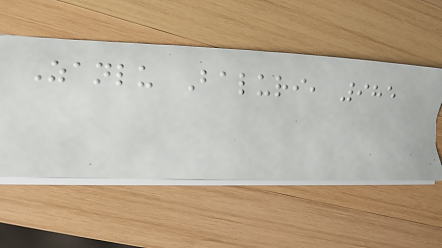Zanlu Baluri, 985
